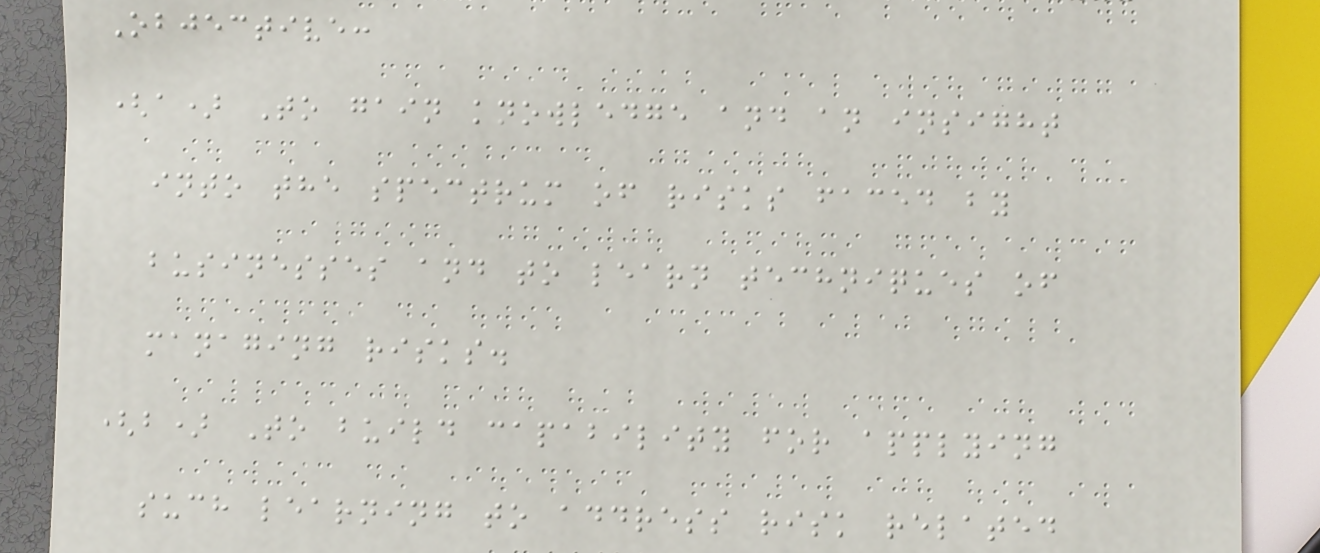Objective:
(a) To gain knowledge and an insight
into the spectrum of risks faced by
businesses and to learn techniques of
managing risks.
(b) To build capability for applying
such learning to address risk related
